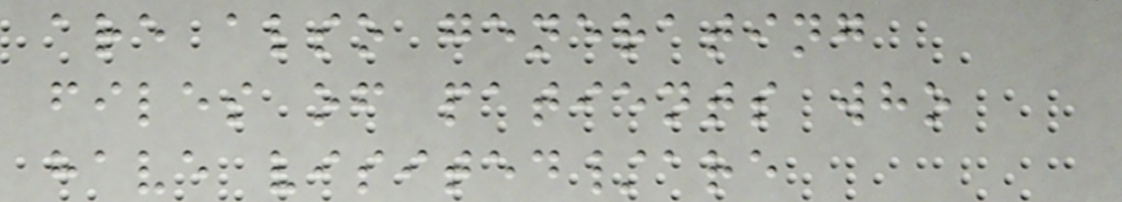are also generating
files of patients who
have visited/are
